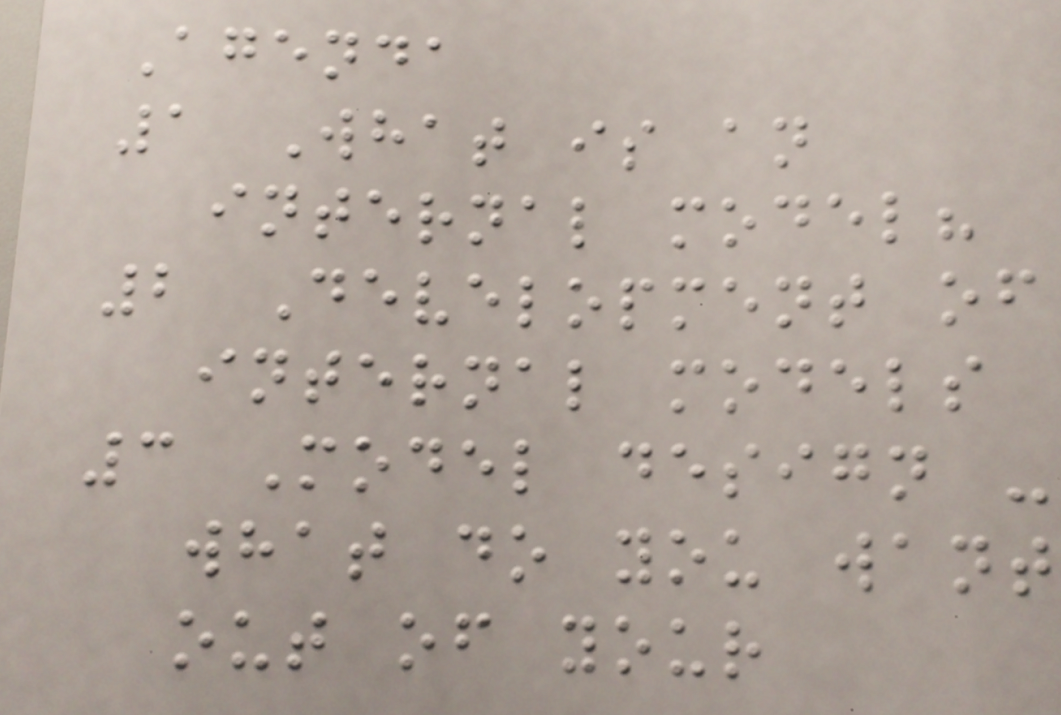Agenda
1 What is an
internal model?
2 Development of
internal models
3 Model design -
what do you want
out of your
